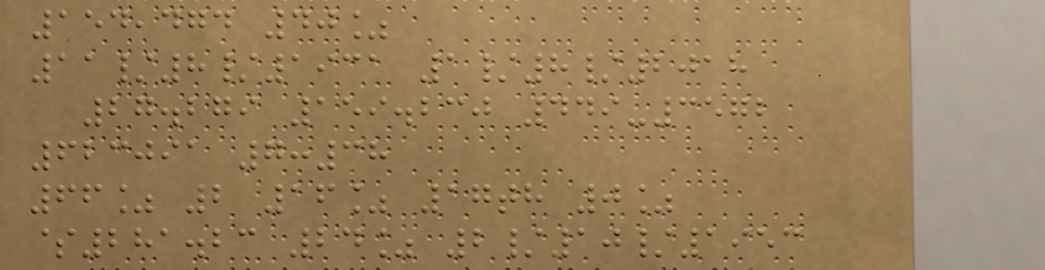154,474 40%
11/8/1931 1/8/2018
27.279 159.230 449-3572
623091 7:38
66% 2 16% 17th 0%
$281.23 24% 2/10/1953
